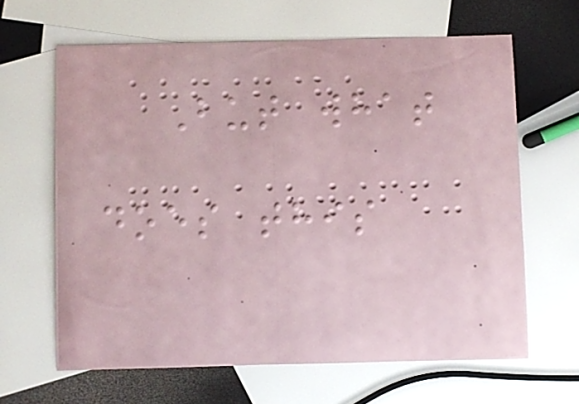But what
does this
